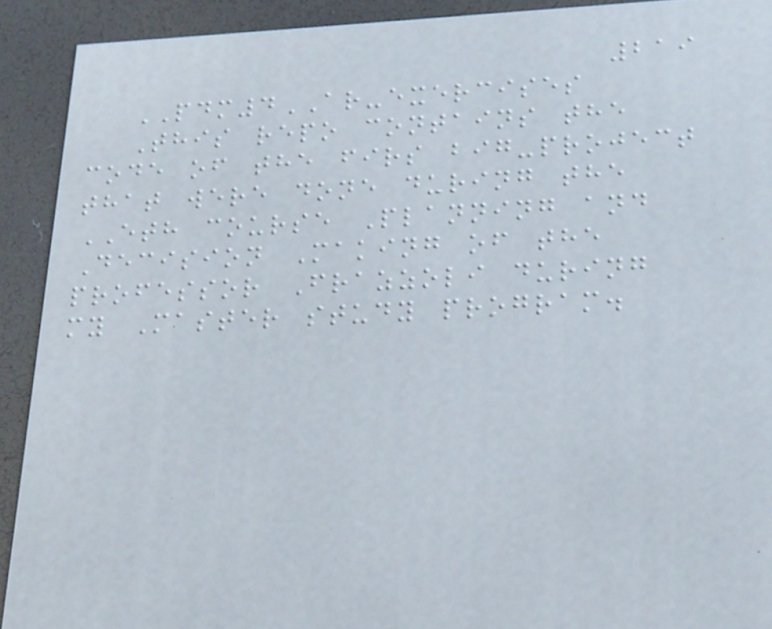219
PDM4AR-exercises
This repo contains the
code of the firs big-project
that were done during the
ETH course Planning and
Decision Making of the
professor Frazzoli during
my Master study program.
